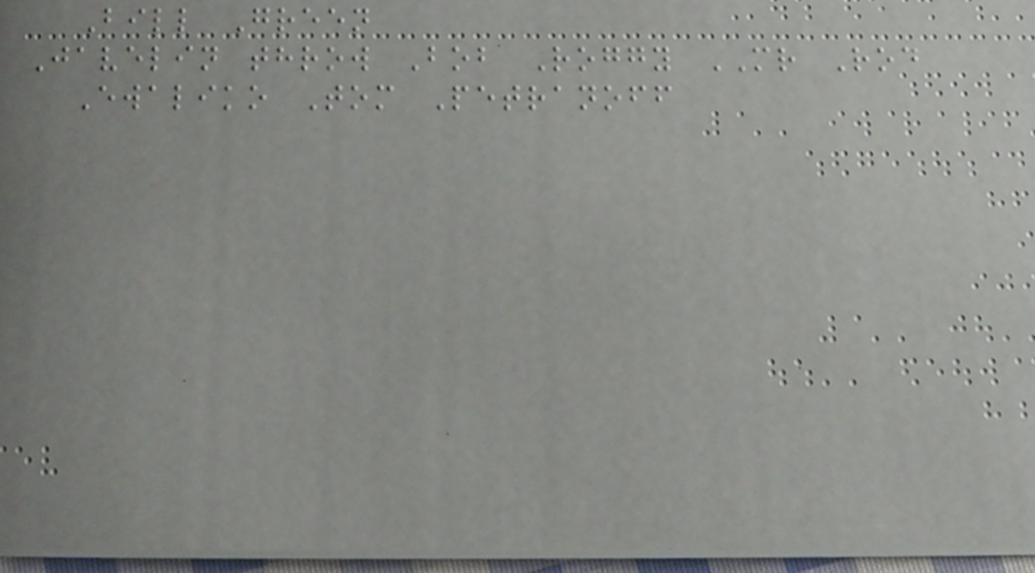Bill Green
Javelin throw Bob Roggy MR Rod
Ewaliko Tom Petranoff
